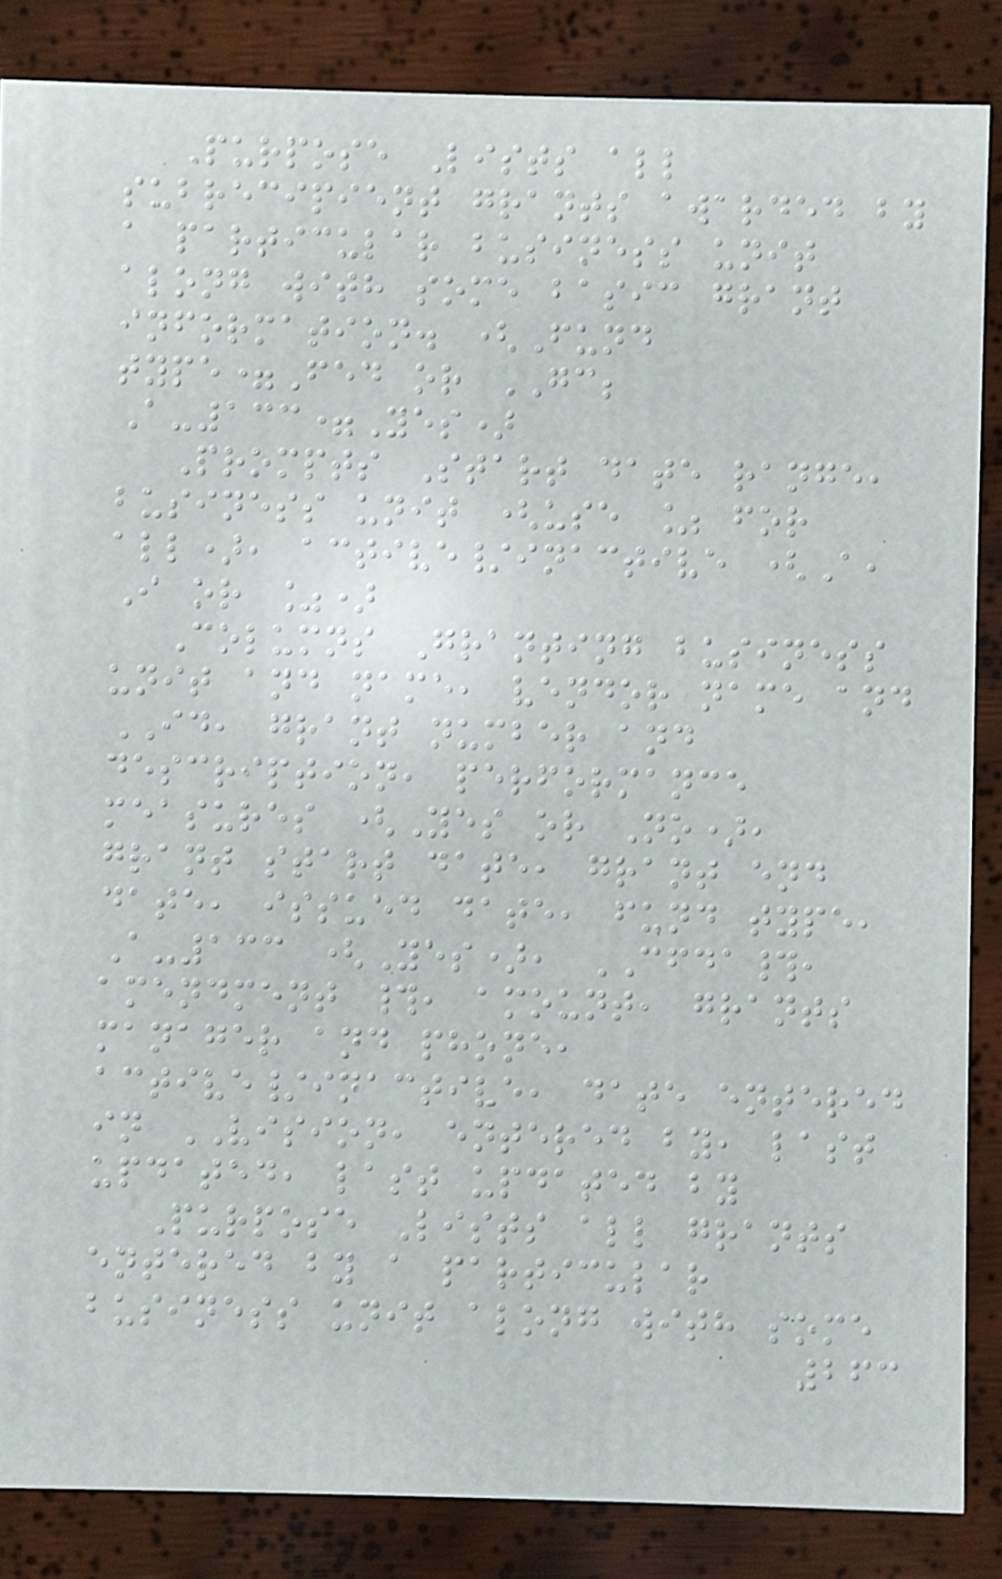Purpose Lists all
subrecipient grants awarded by
a particular business unit
along with some basic grant
information. (Fund
type=Fed or GC;
A-133=Yes)
Prompts Start date range,
business unit (use % for
all), active/inactive (A,
I or %)
Columns Granting business
unit and name, vendor name and
ID, grant number and
description, performance
measures (Yes or No),
grant start date, grant end
date, issued date, fund type,
A-133 (Yes), CFDA#,
amendment #, amount, grants
manager and phone,
active/inactive, date entered
in VISION, entered by, last
updated, last updated by
Purpose Lists all grants
entered by a particular
business unit along with some
263
